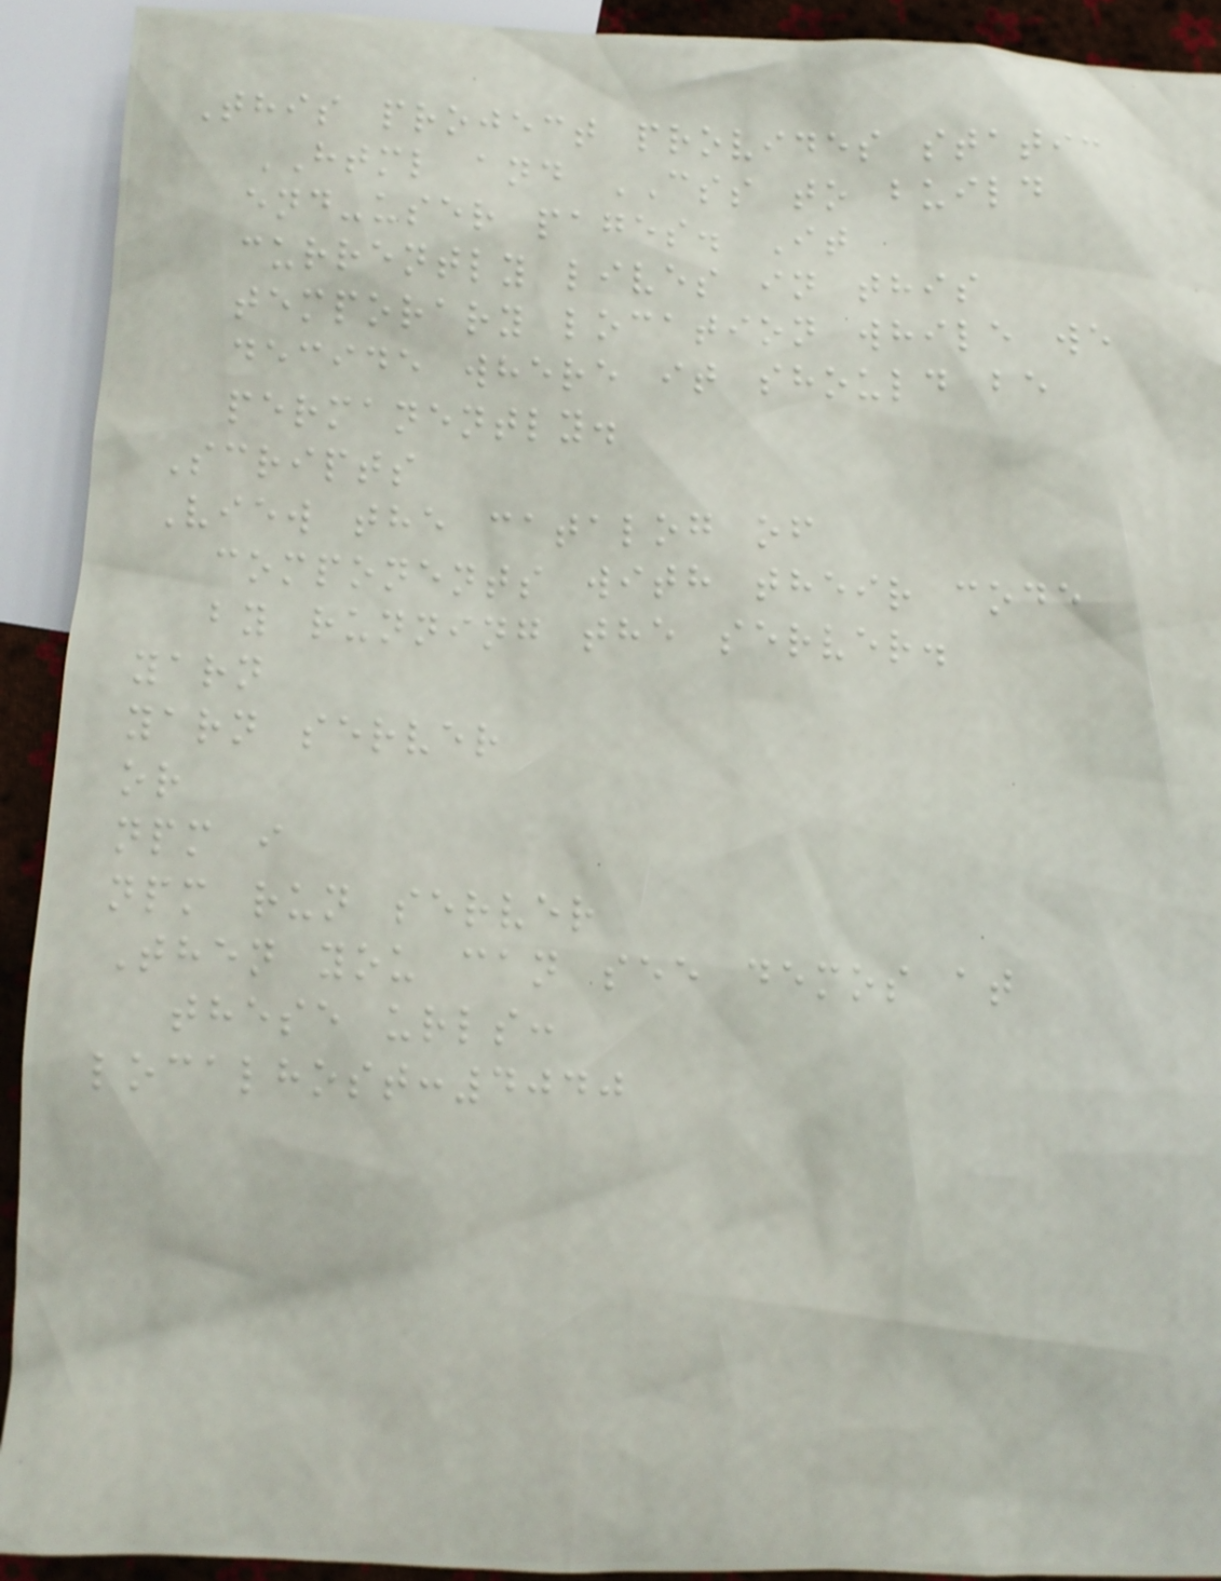This project provides static
HTML and CSS to build
end-user pages. It
currently lives in this
temporary location while we
decide where it should be
permanently.
Scripts
View the catalog of
components with their code
by running the server.
yarn
yarn server
or
npm i
npm run server
Then you can see demos at
these urls:
localhost:4040
